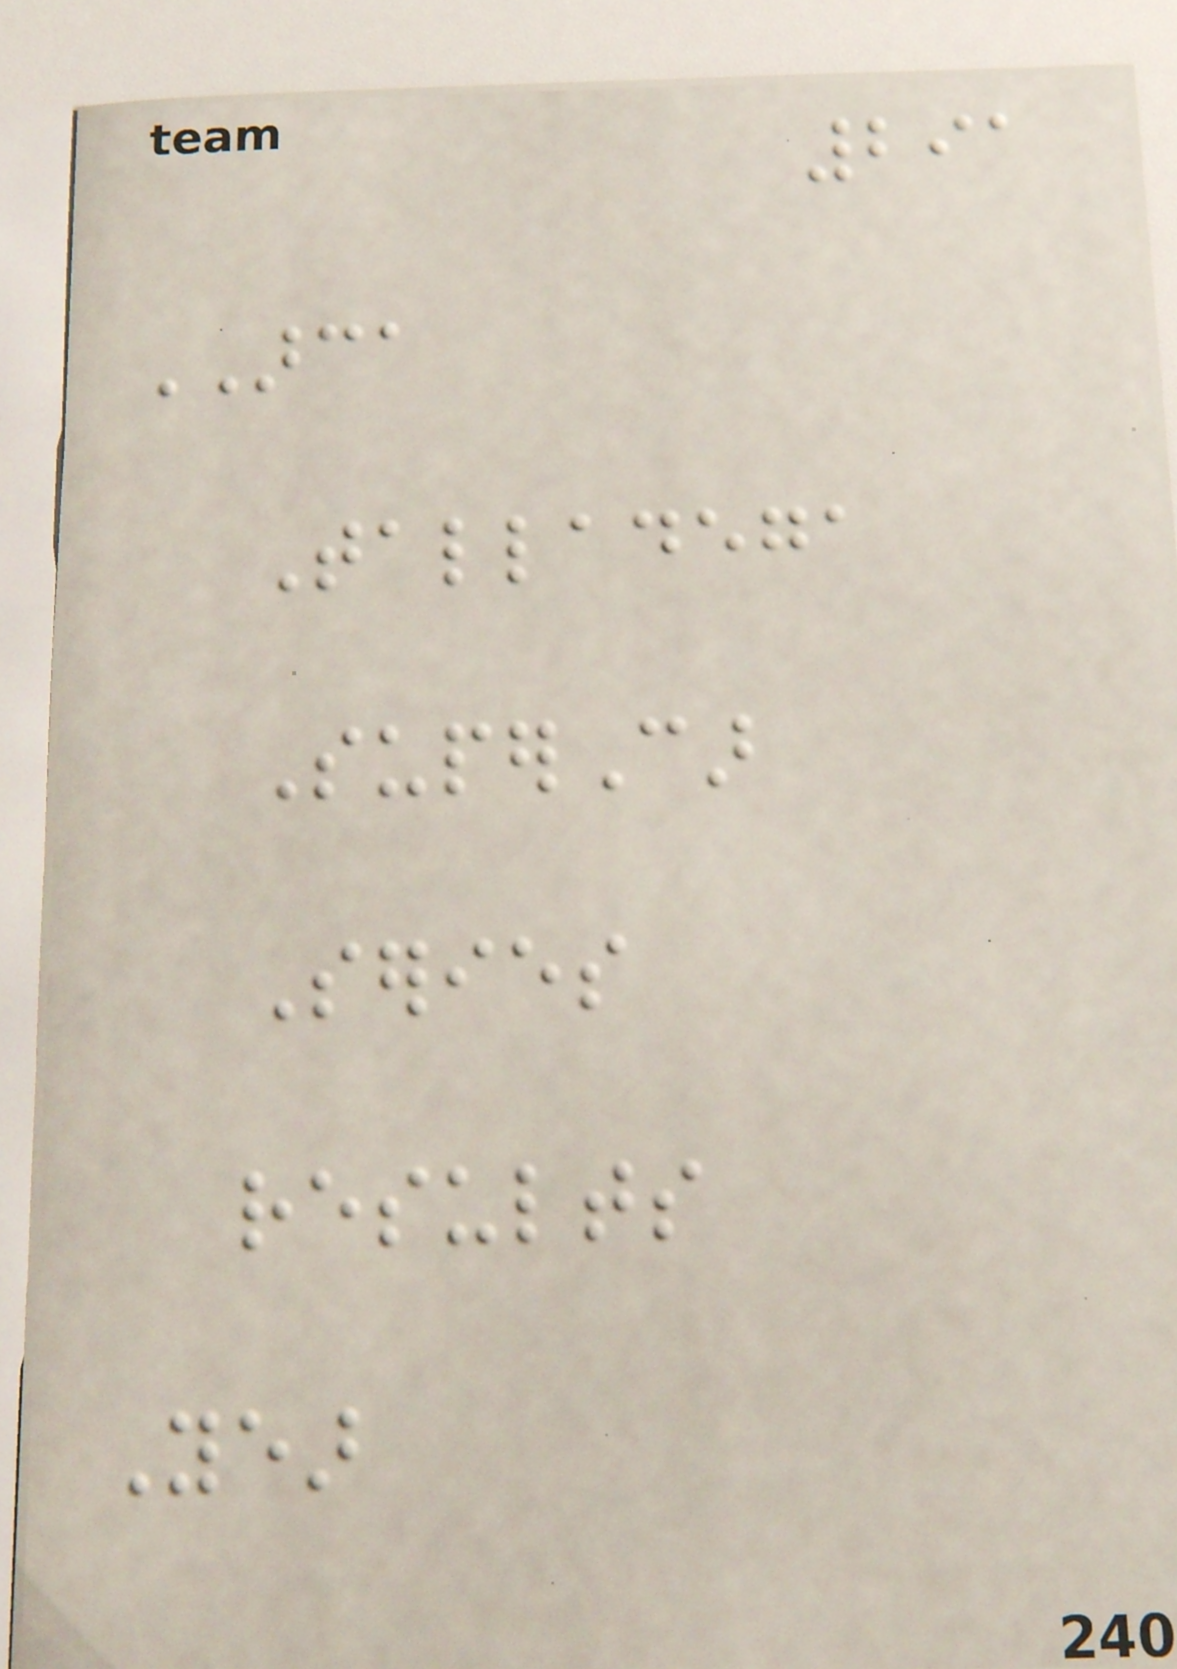291
ARCA
Talladega
SuperCar
Series
results
Year
